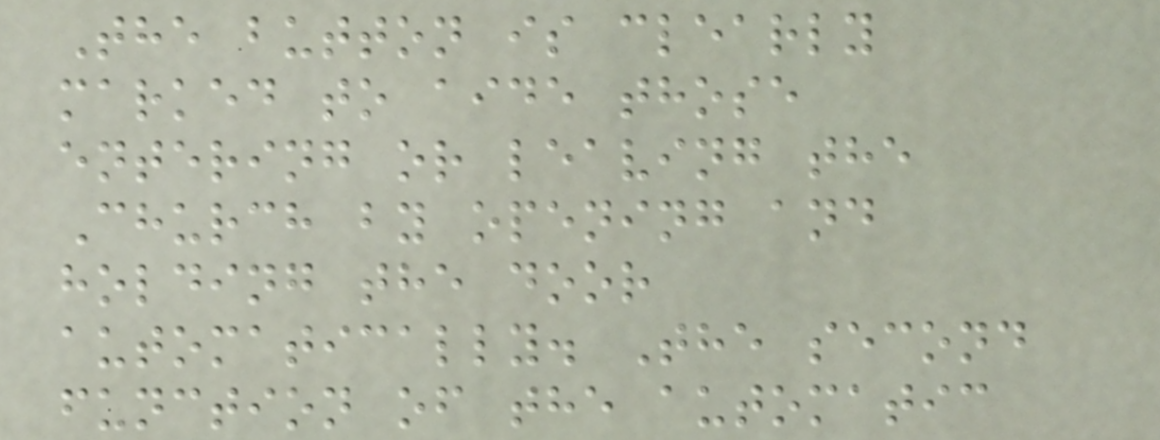The button is clearly
marked to aide those
entering or leaving the
Church by opening and
holding the door
automatically. The second
function of the automatic
